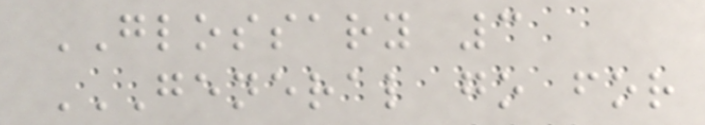GLOSSARY 3
GENERAL GO FOR
